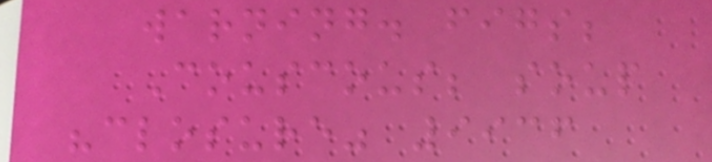warning. figs;
Couscous; soup
"closure" 9936
